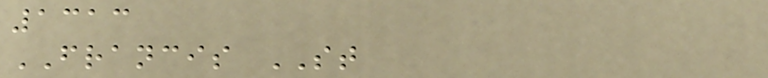1313
FRANCIS ST
